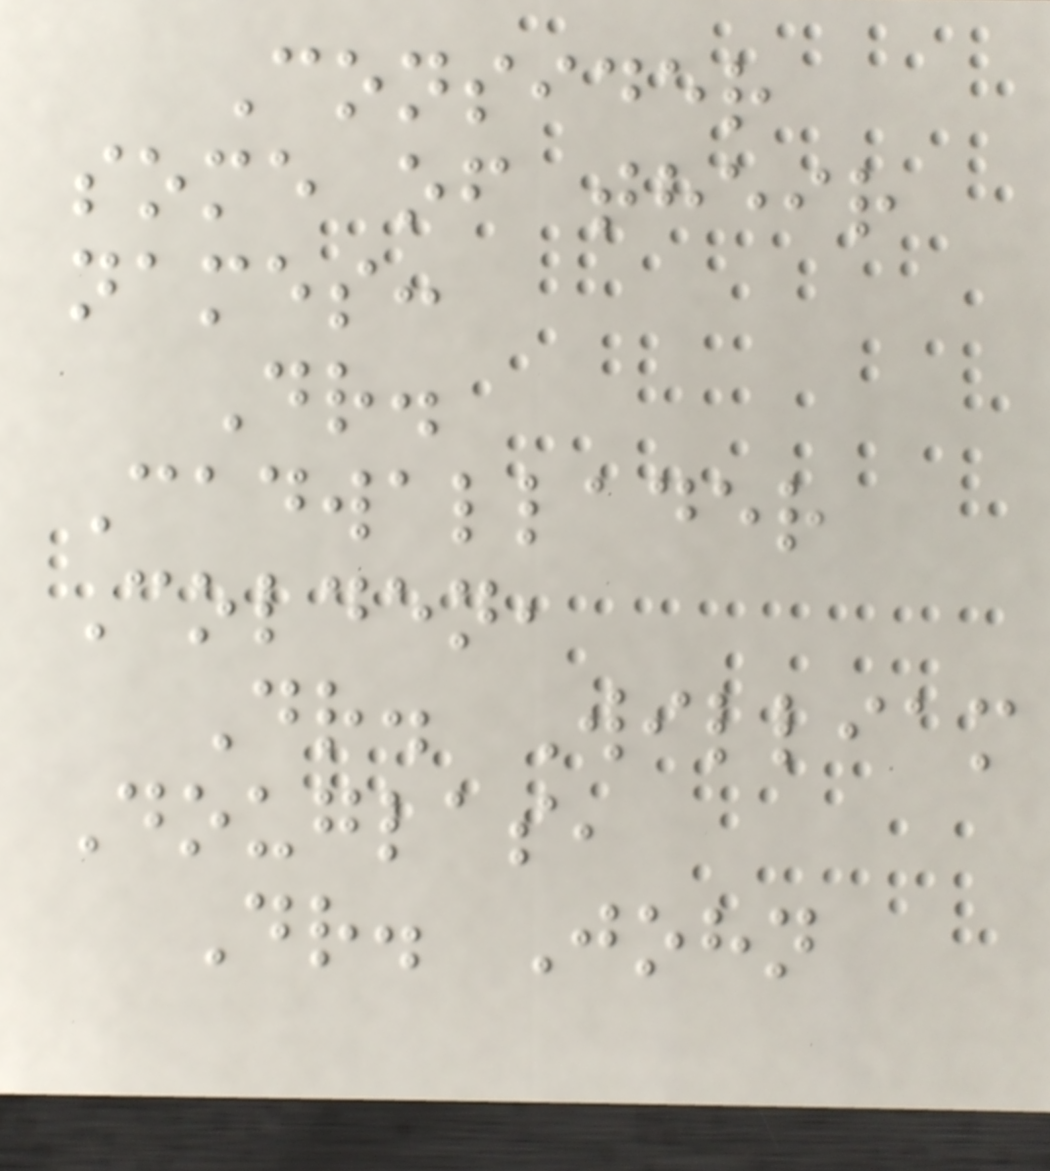Consider
some of their
names:
Dr.
Cadwallader
Colden,
Dr. William
Douglas,
Dr. John
